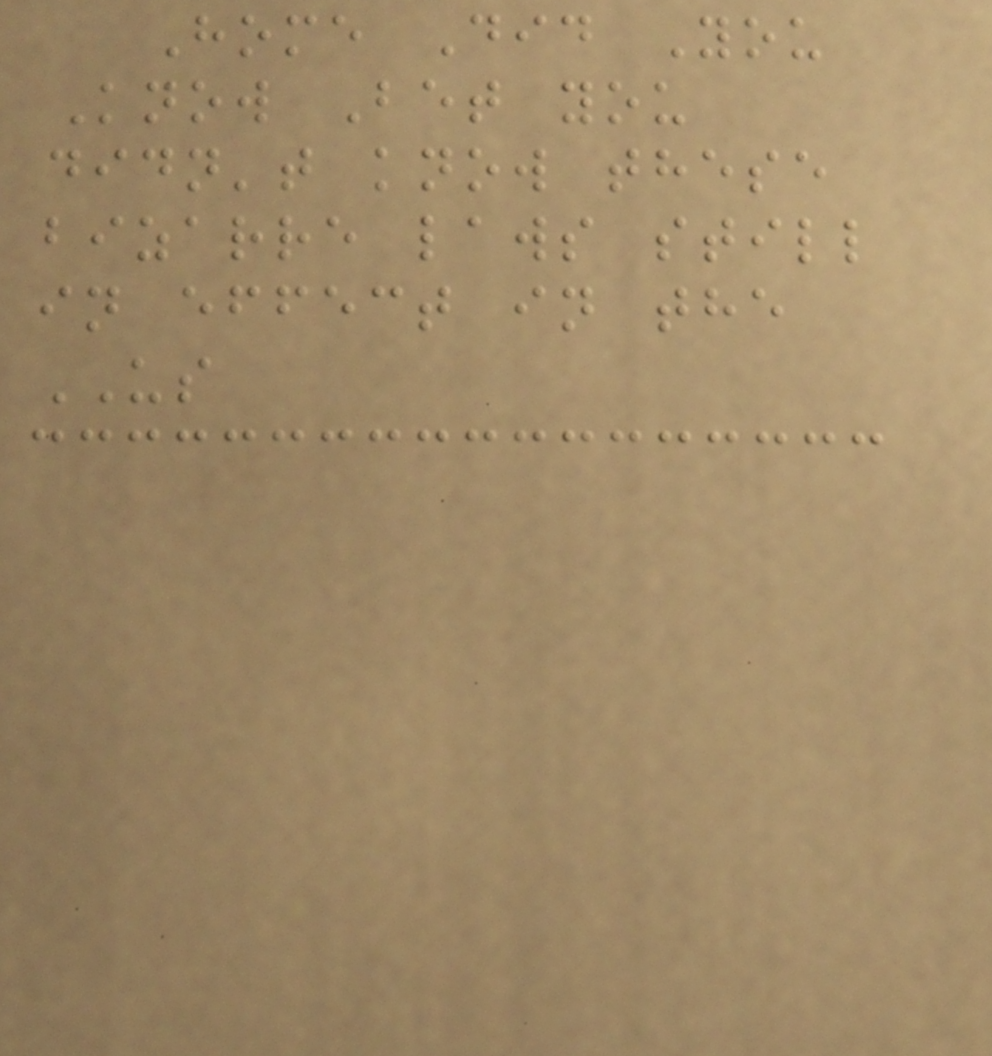Home Did You
Know Bet you
didn't know these
bizarre laws still
in effect in the
US
